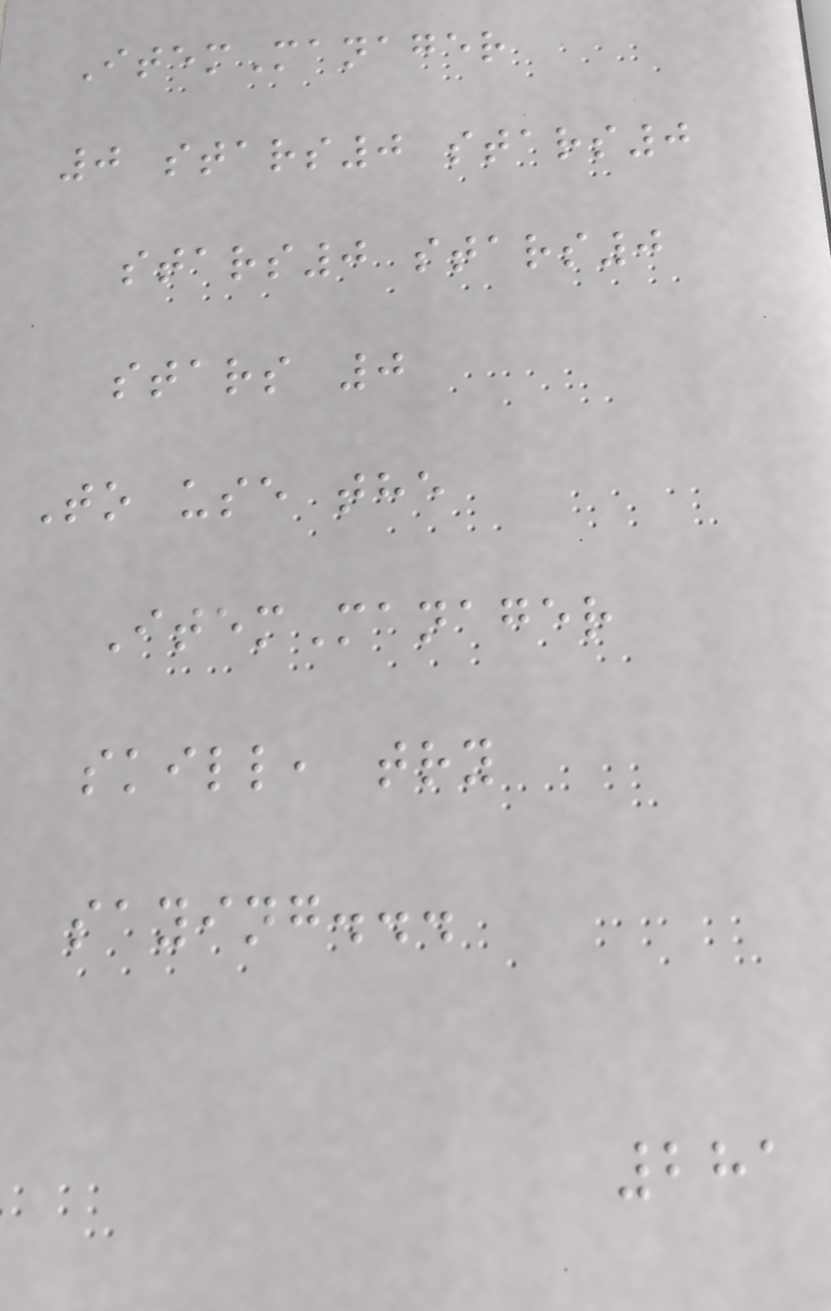ItemManager
0 stars0 stars0
stars0 stars0
stars 0
To use the
ItemManager
skill, try
saying...
281
